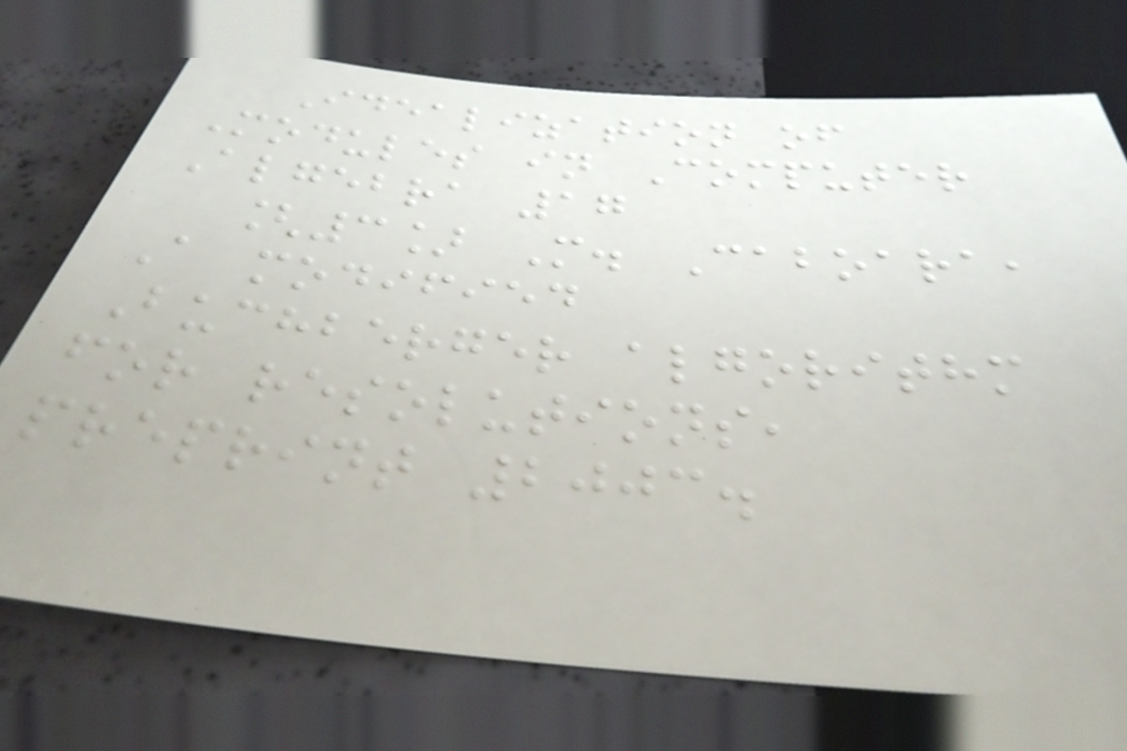Idealization of
Modules in Computer
Algebra 17
[3] M. Caboara,
A modified
Buchberger algorithm
for resolutions,
preprint 2003.
